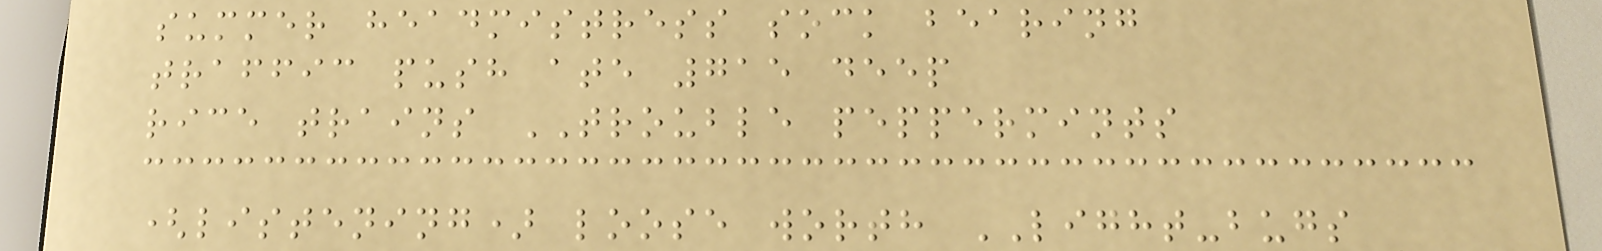summer headmistress sock bearing
traffic push ate 715 deep
rice trains TROUBLE peppermints
(listening) loose worth LIGHT-bugs
